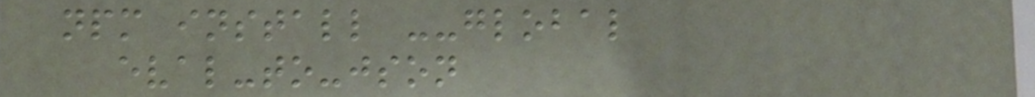npm install --global
eval-to-json
